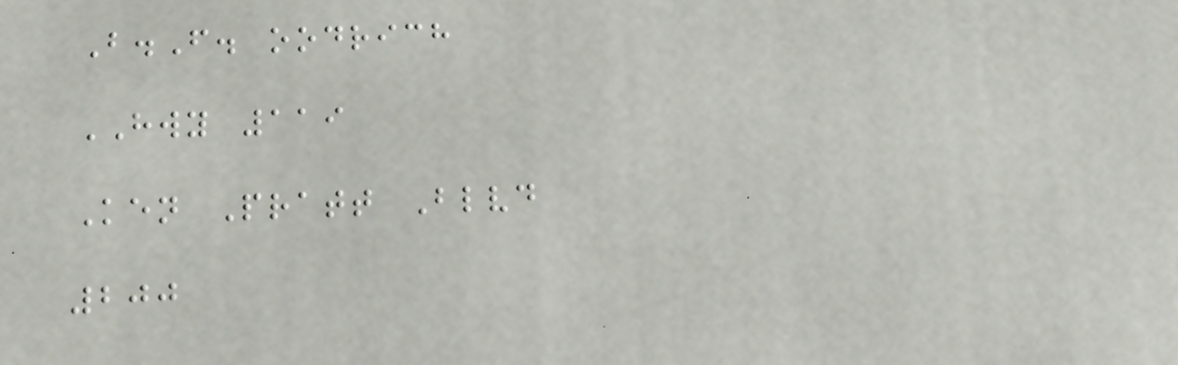B.F. oodrich
HWY 119
Ken Pratt Blvd
200
